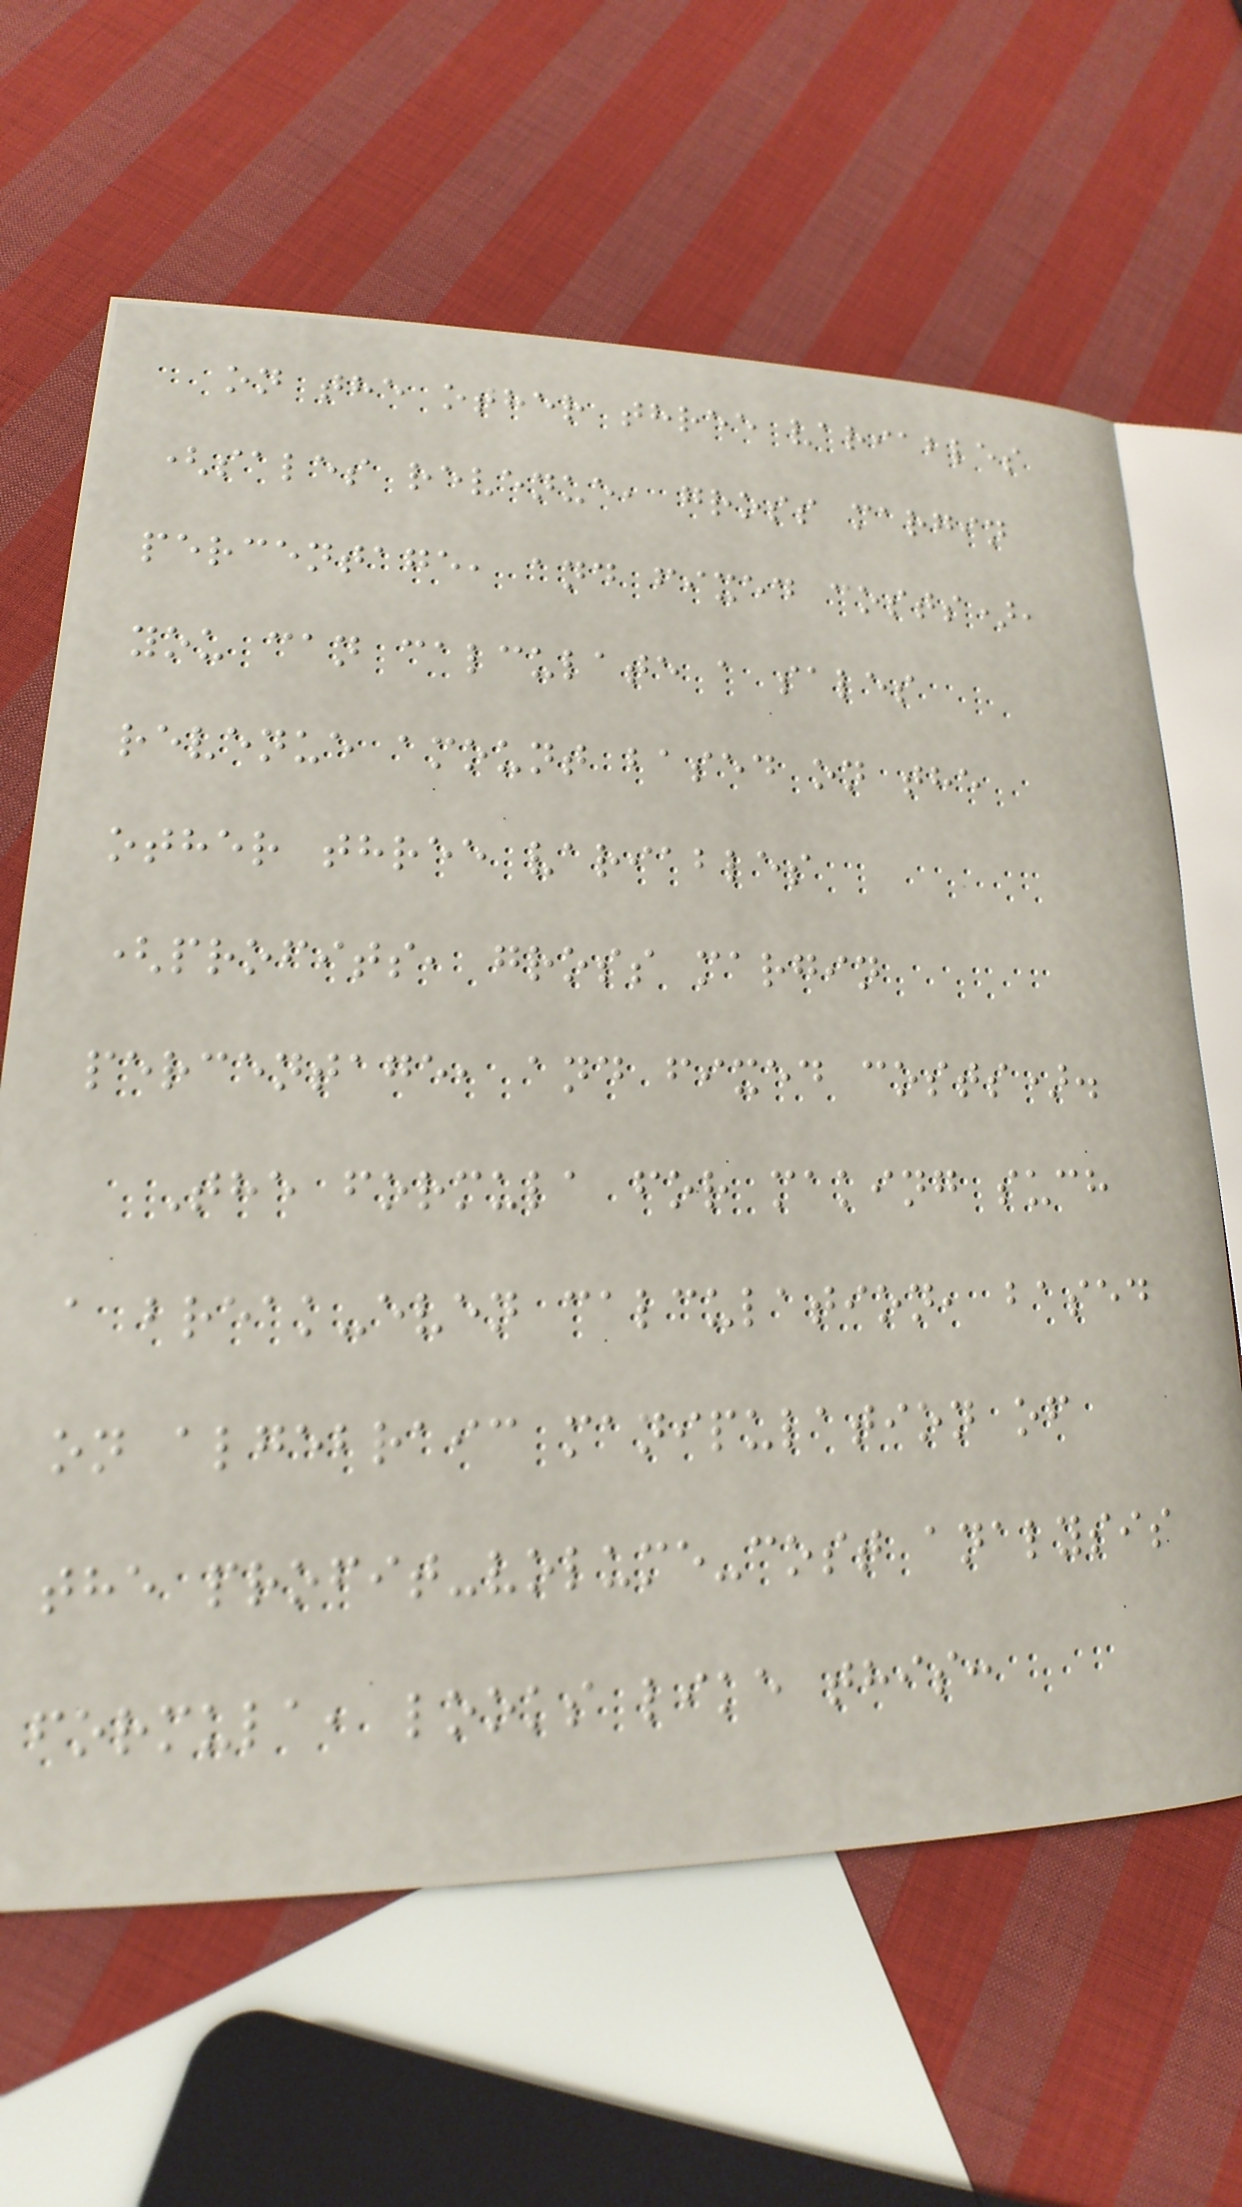on the other three variables
(sales revenue, gross margin
percentage, and fixed costs),
you can calculate a sales
revenue amount based on the
other three variables
(profits, gross margin
percentage, and fixed costs).
The formula for making such
a break-even calculation, based
on algebraic manipulation of
the profit-volume-cost analysis
formula, looks like this:
